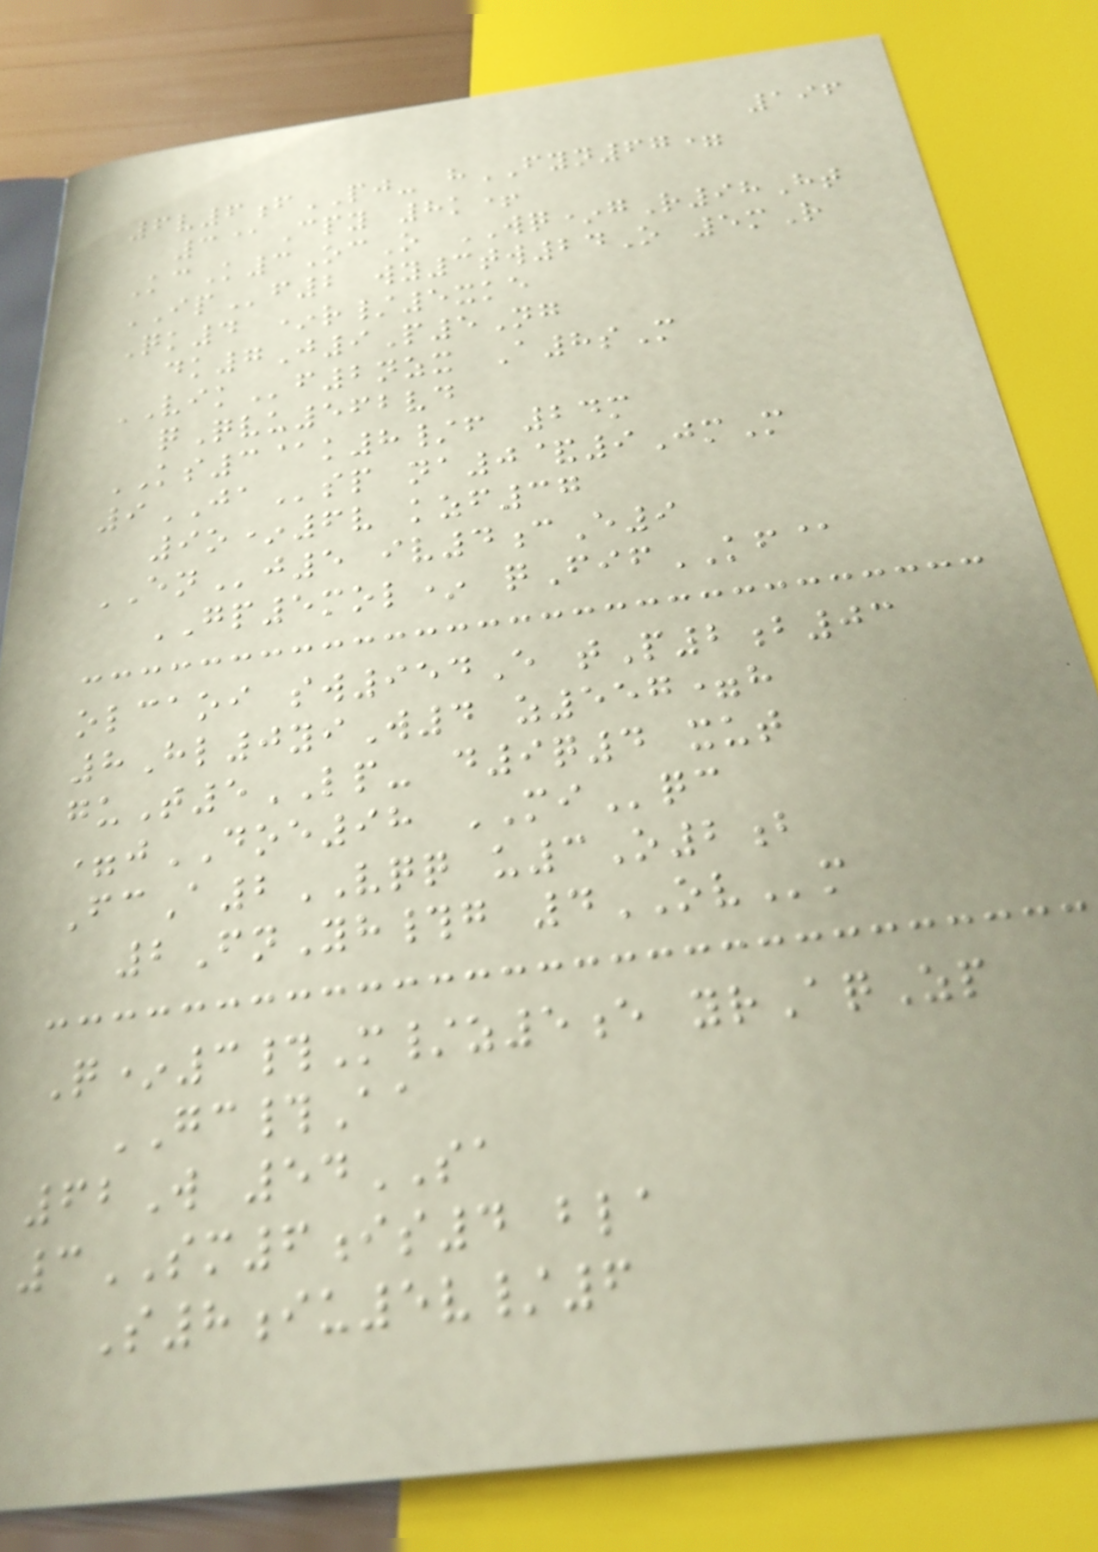196
6v6fPJ- hFYN67=
3@Cpy 8k+
KcK3OcO WQ*gR98Ht
IPf2 wy3tw24O 5mR
Qk4 *r/5xke
dk7J9P5Ng
VIKf2nzx A8sM
qQvu562vd
KS3@k8/f 24m
9JAsp na0&9JmM
9o*6v kzf37
ENj5 iv4cE9
GP5mol* qFifKF@
olcaoi sw954E tP2b03
8Hl0yiW4 z557=h
guT5LP- d9q4 xut
=jDOE98 MIqc
FcA2VQQ u3O2b
2FnYh#g 4OVm
Q*3#M/z5e yrAqZp
GC#Aa
62W 54SA
3SM6is4 bla
S8iu5v/6
